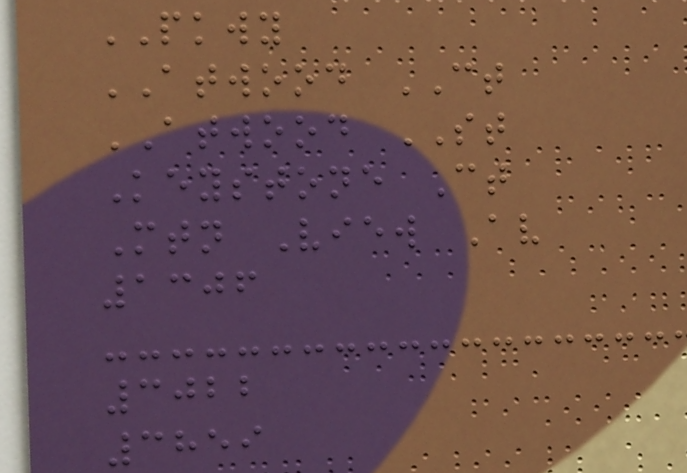PKWY
ATWOOD CT
ATWOOD ST
Keystone Ct
Mtn View Av
1306
3022
3859
